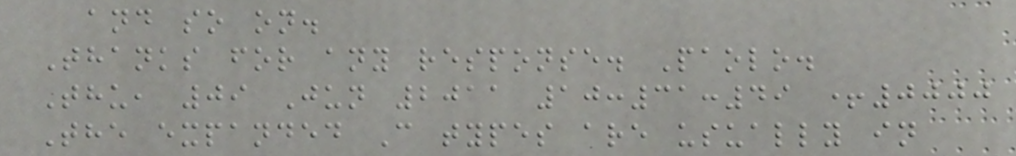and so on.
Thanks for any response. Paolo.
Thu, 09 Jun 2011 10:31:49 +0000
The expanded C types are usually in
